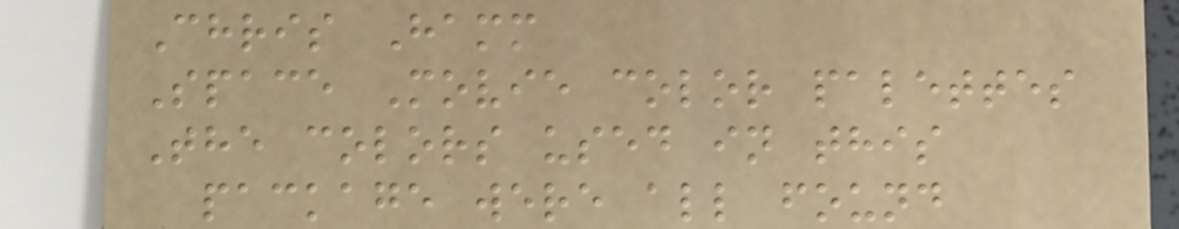Chris Hamm
Space Movie color palettes
The colors used in this
package were all found
